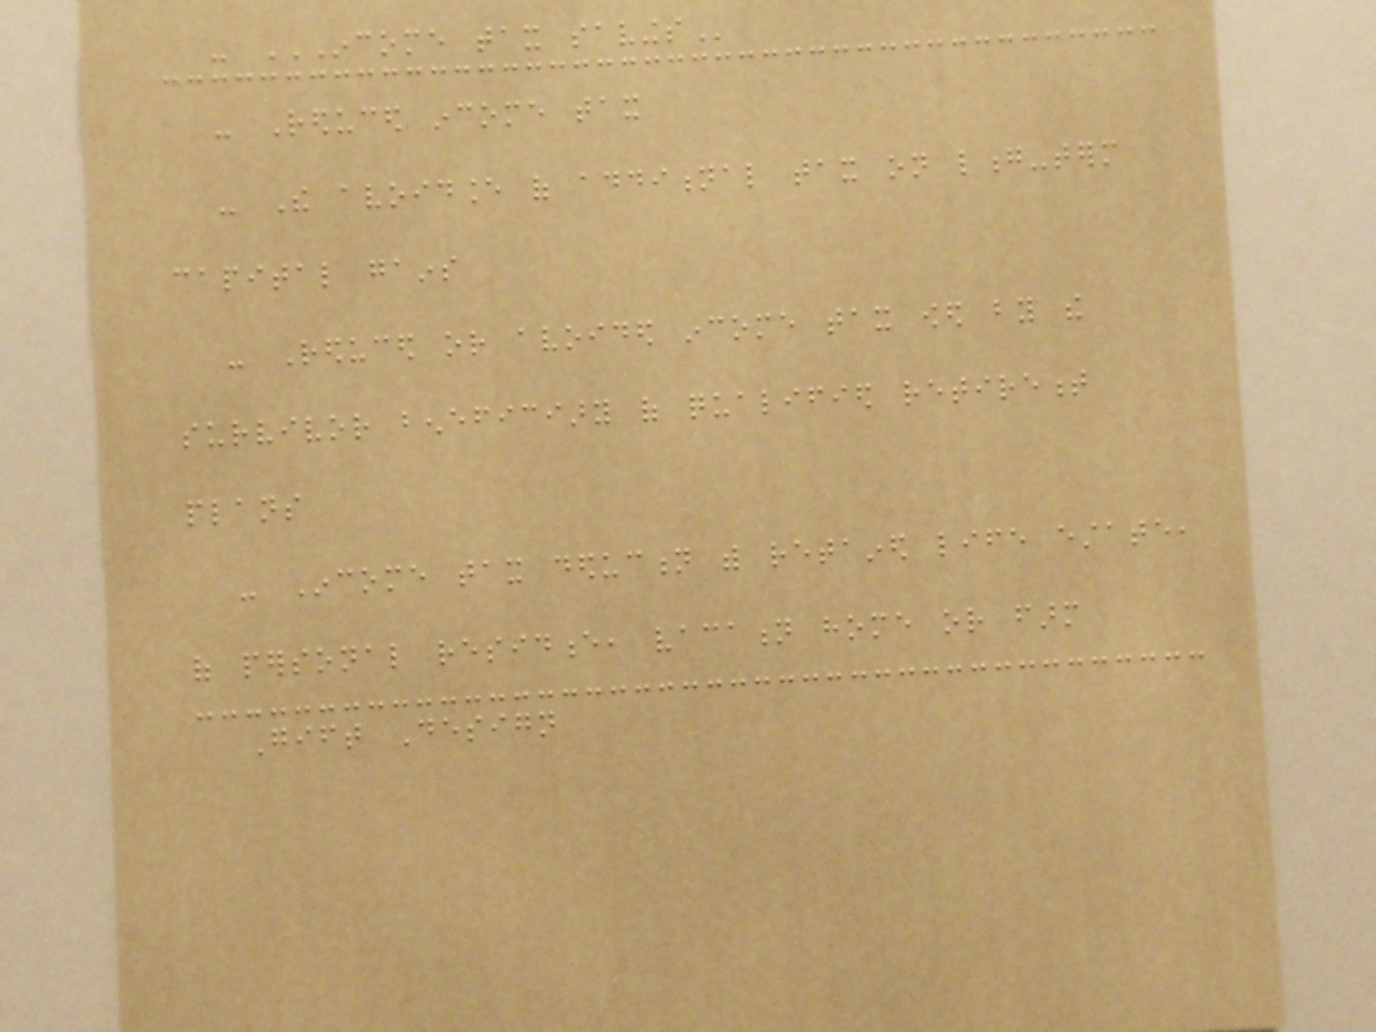- INCOME TAX SAVINGS
- Reduced income tax
- The avoidance of additional tax on long-term
capital gains
- Reduced or avoided income tax owed by the
survivor beneficiary of qualified retirement
plans
- Income tax deduction with retained life estate,
of personal residence, vacation home or farm
Gift Design
